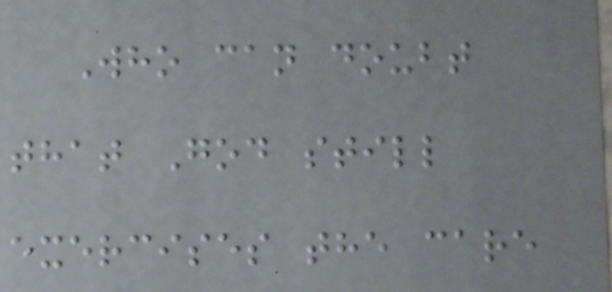Who can doubt
that God still
exercises the care
